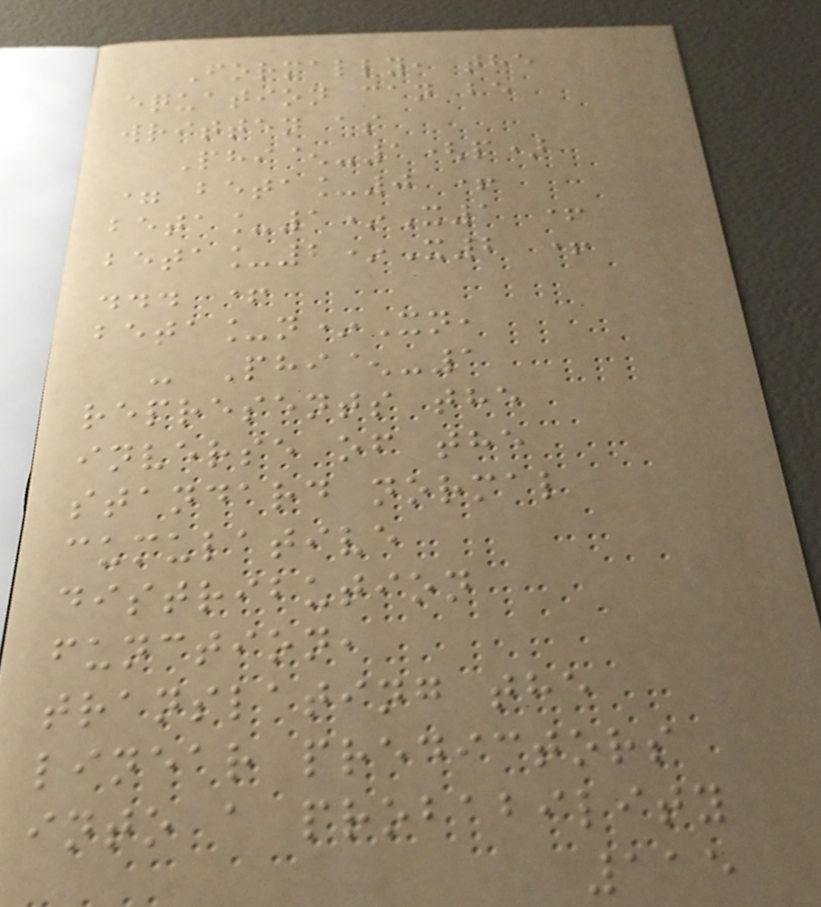Formally, the
equation can be
written as
Phi^-1(p)
= beta_0 +
beta_1*X1 +
beta_2*X2 +
... +
beta_n*Xn,
- Phi^-1
represents the
inverse of the
standard normal
cumulative
distribution
function,
translating the
linear predictors
into a probability
115
